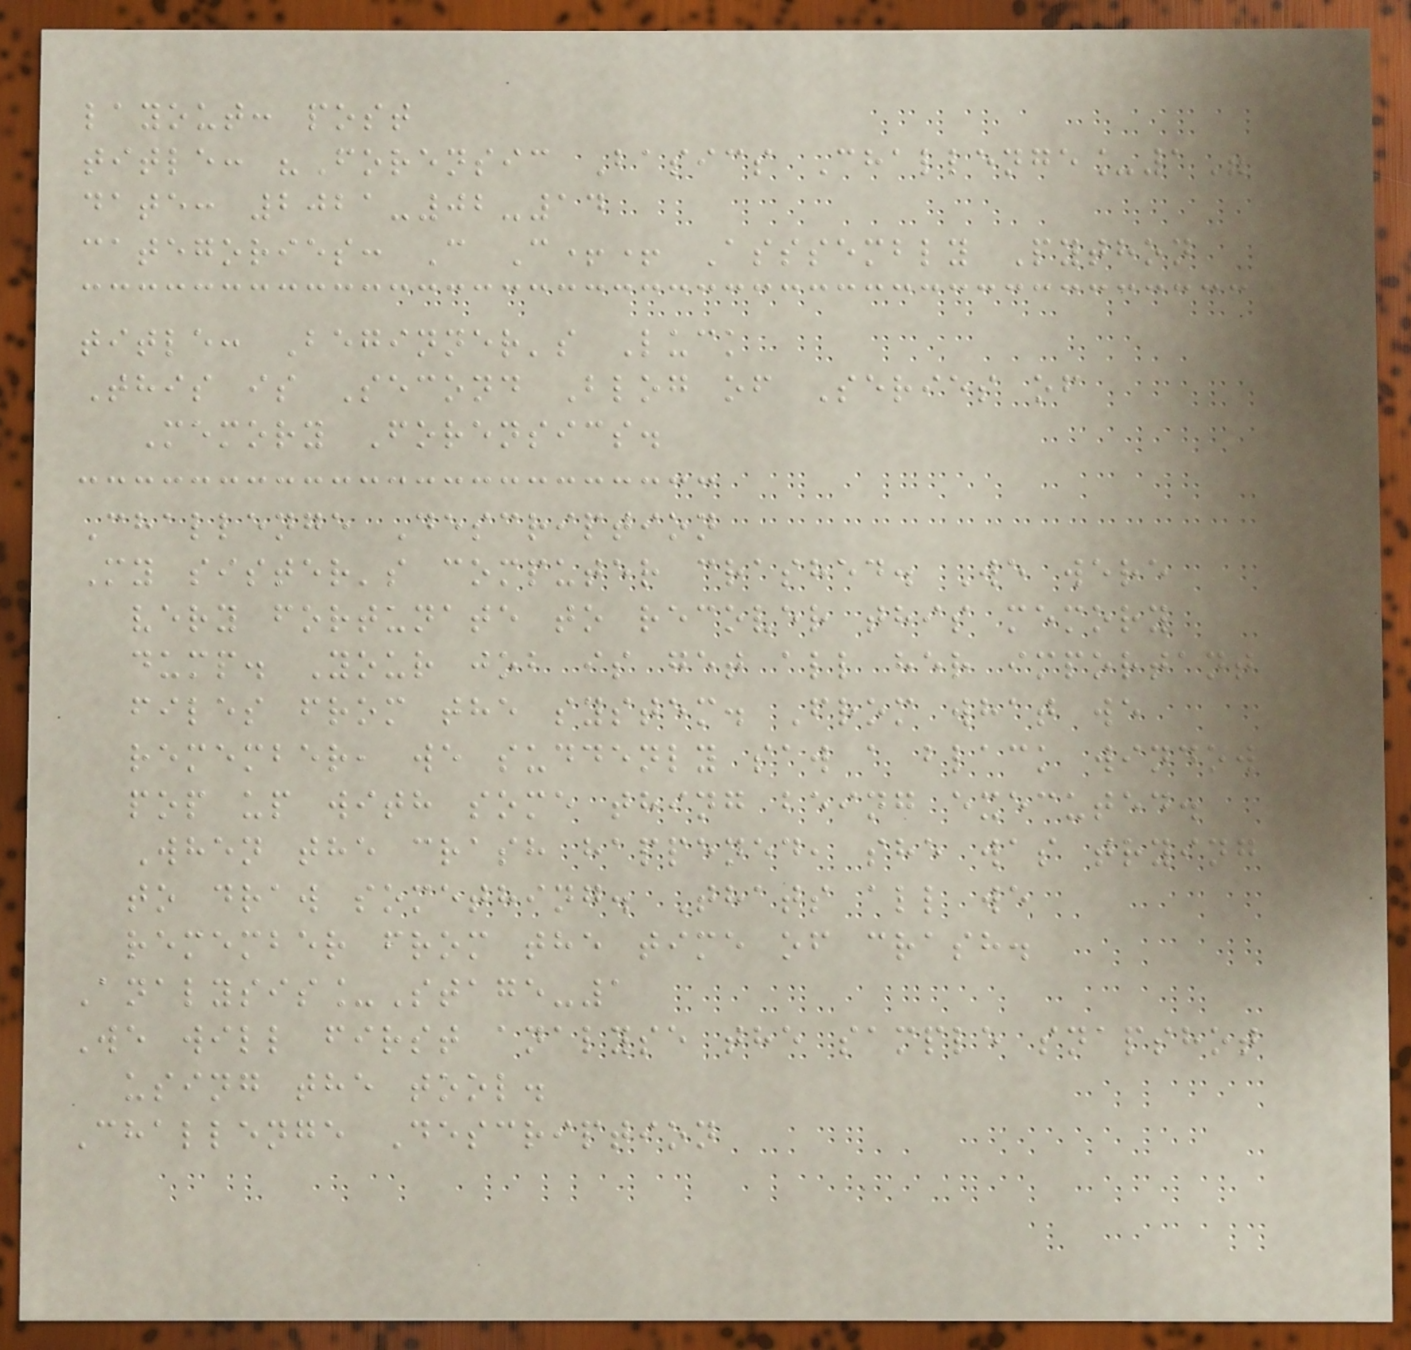layout: post
title: "Forensic Basics Challenge_1"
date: 2021-02-14
categories: C C++ Asssembly Python
title: Beginner's Luck
This is Second Blog of Series of
Memory Forensics.
Challenge Description
My sister's computer crashed. We were
very fortunate to recover this memory
dump. Your job is get all her important
files from the system. From what we
remember, we suddenly saw a black window
pop up with some thing being executed.
When the crash happened, she was trying
to draw something. Thats all we
remember from the time of crash.
Analysis_Stage-1
We will first analyse the sample snapshot
using the tool.
Challenge Description
